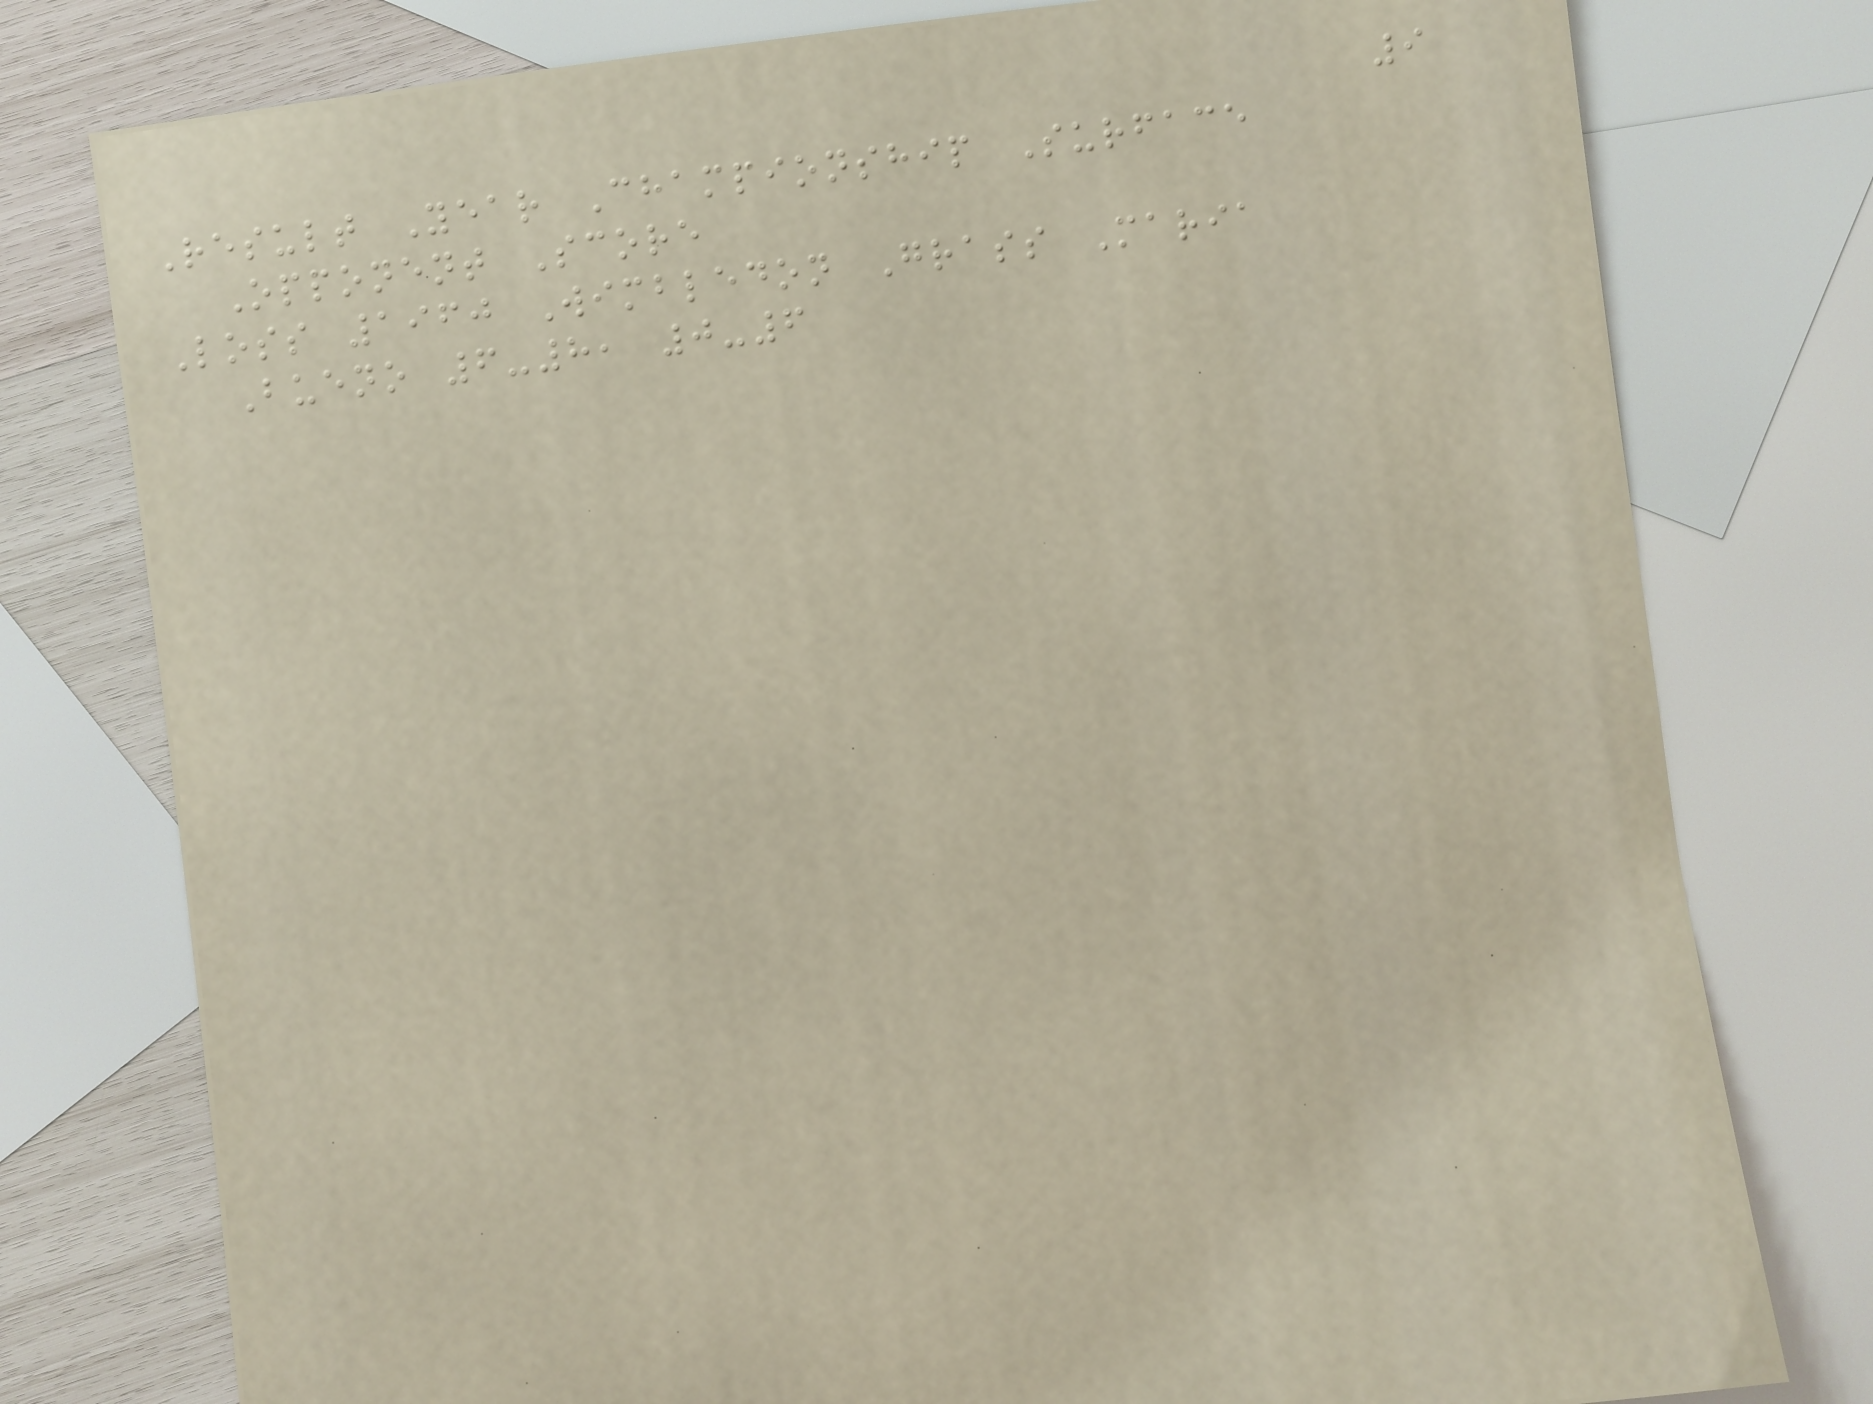9
Result Year Championship Surface
Opponent Score
Loss 1960 Wimbledon Grass Maria
Bueno 6-8, 0-6
